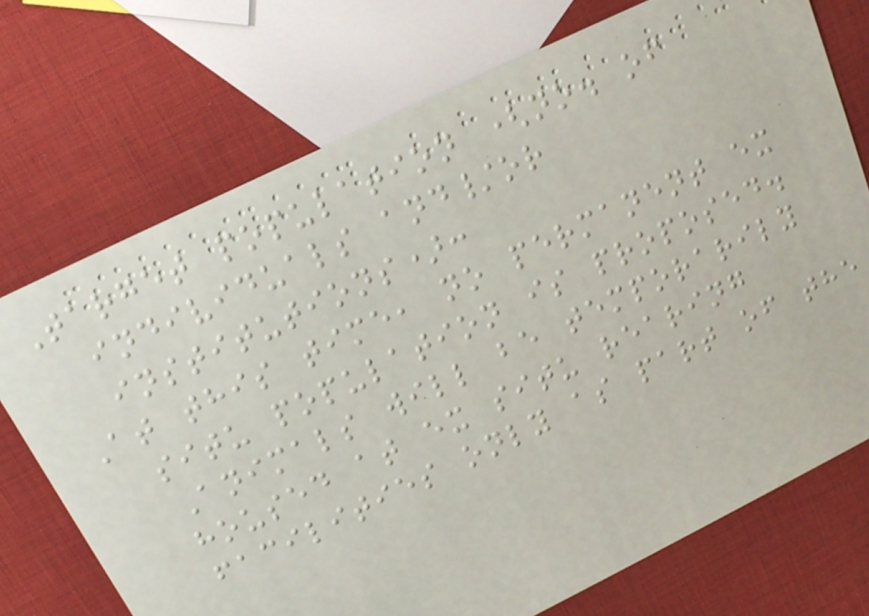Target population (no. of
individuals and/or
institutions):
At this time, no permanent ex
situ population is proposed.
Animals will be temporarily
housed at ex situ rearing
facilities only as part of the
